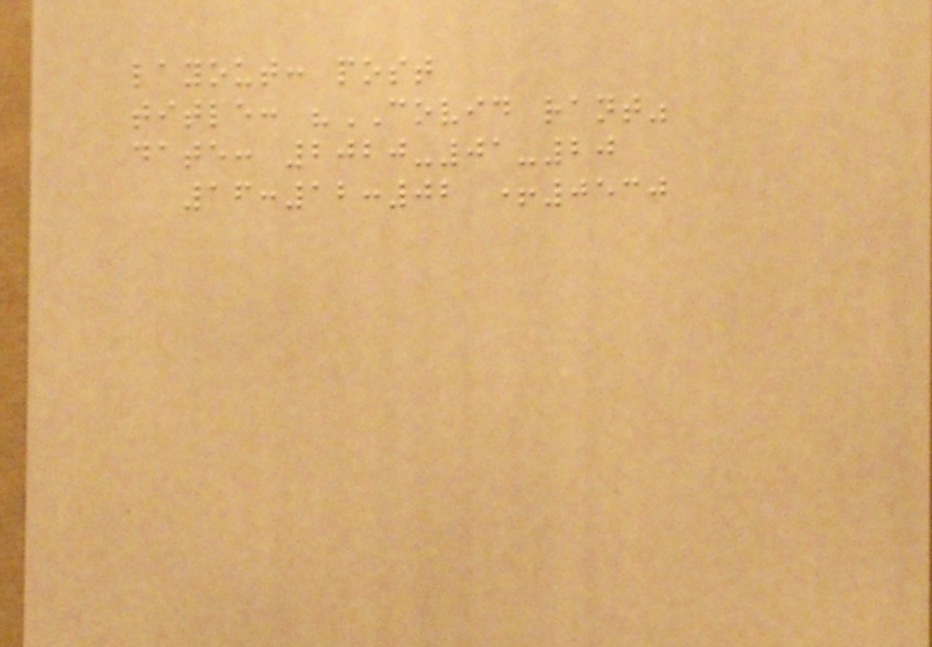layout: post
title: "COVID rant"
date: 2020-01-20
16:12:02 +0530
